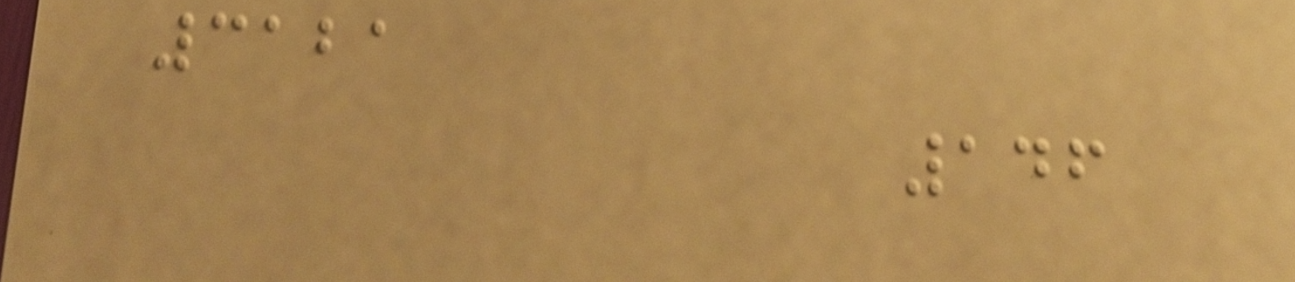3121
146
